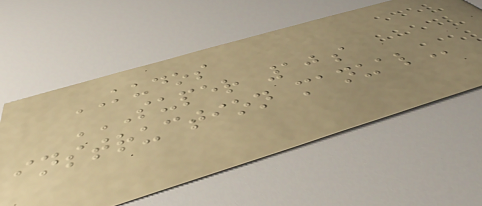KUDOS
SUPER 10A
INSTRUCTION MANUAL
